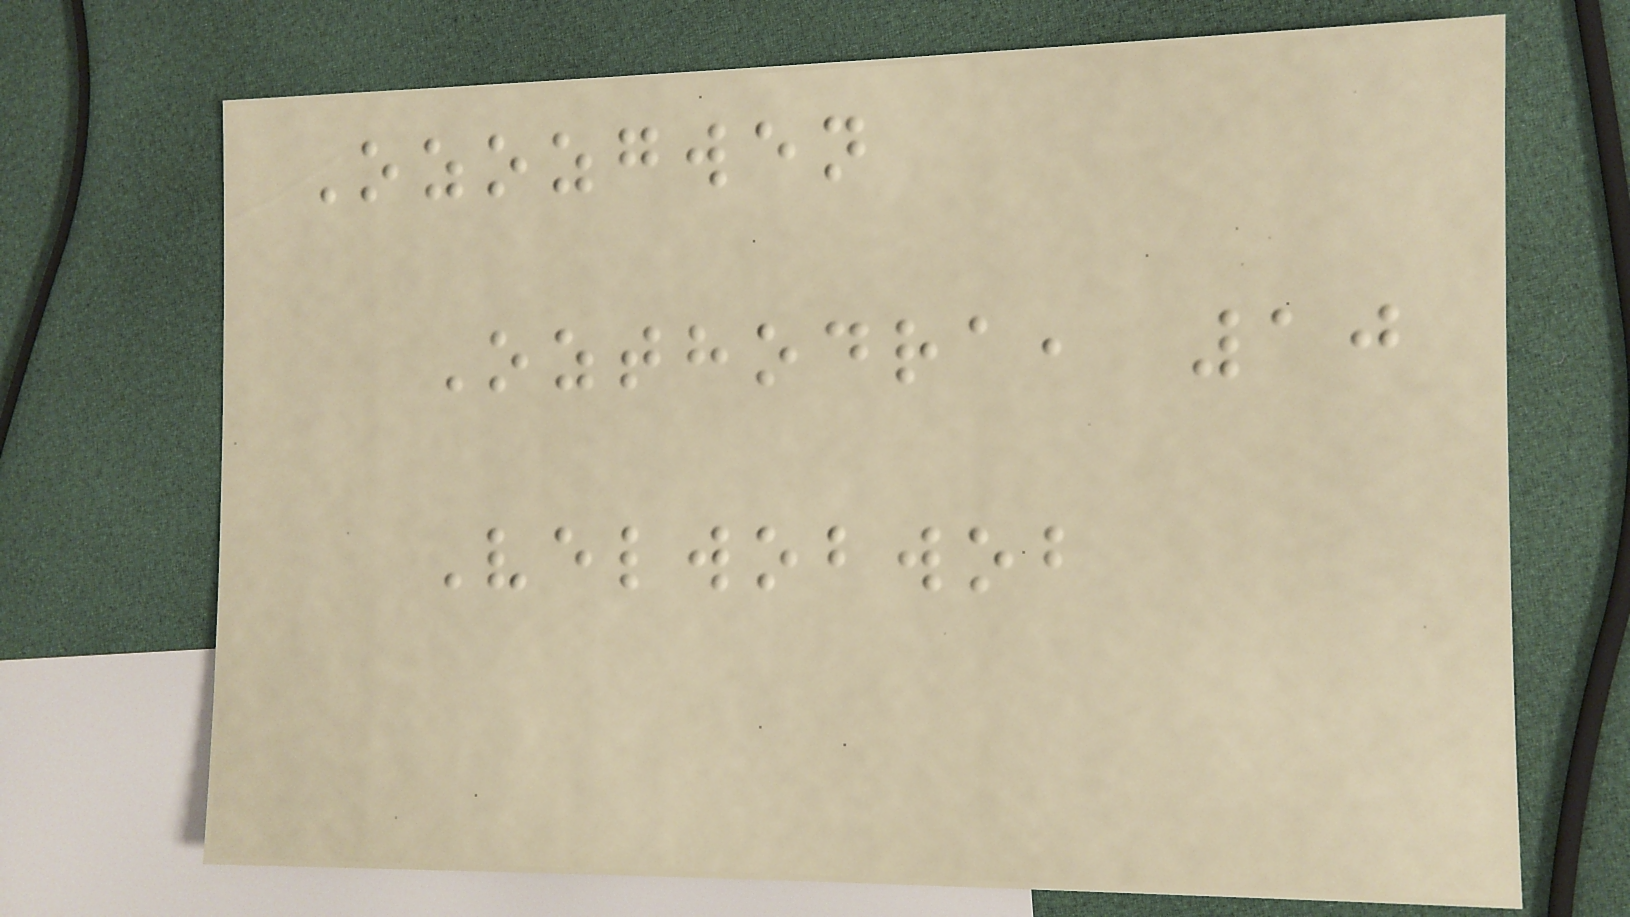Ozozgwen
Ozthodra, 10
Velwobwob
